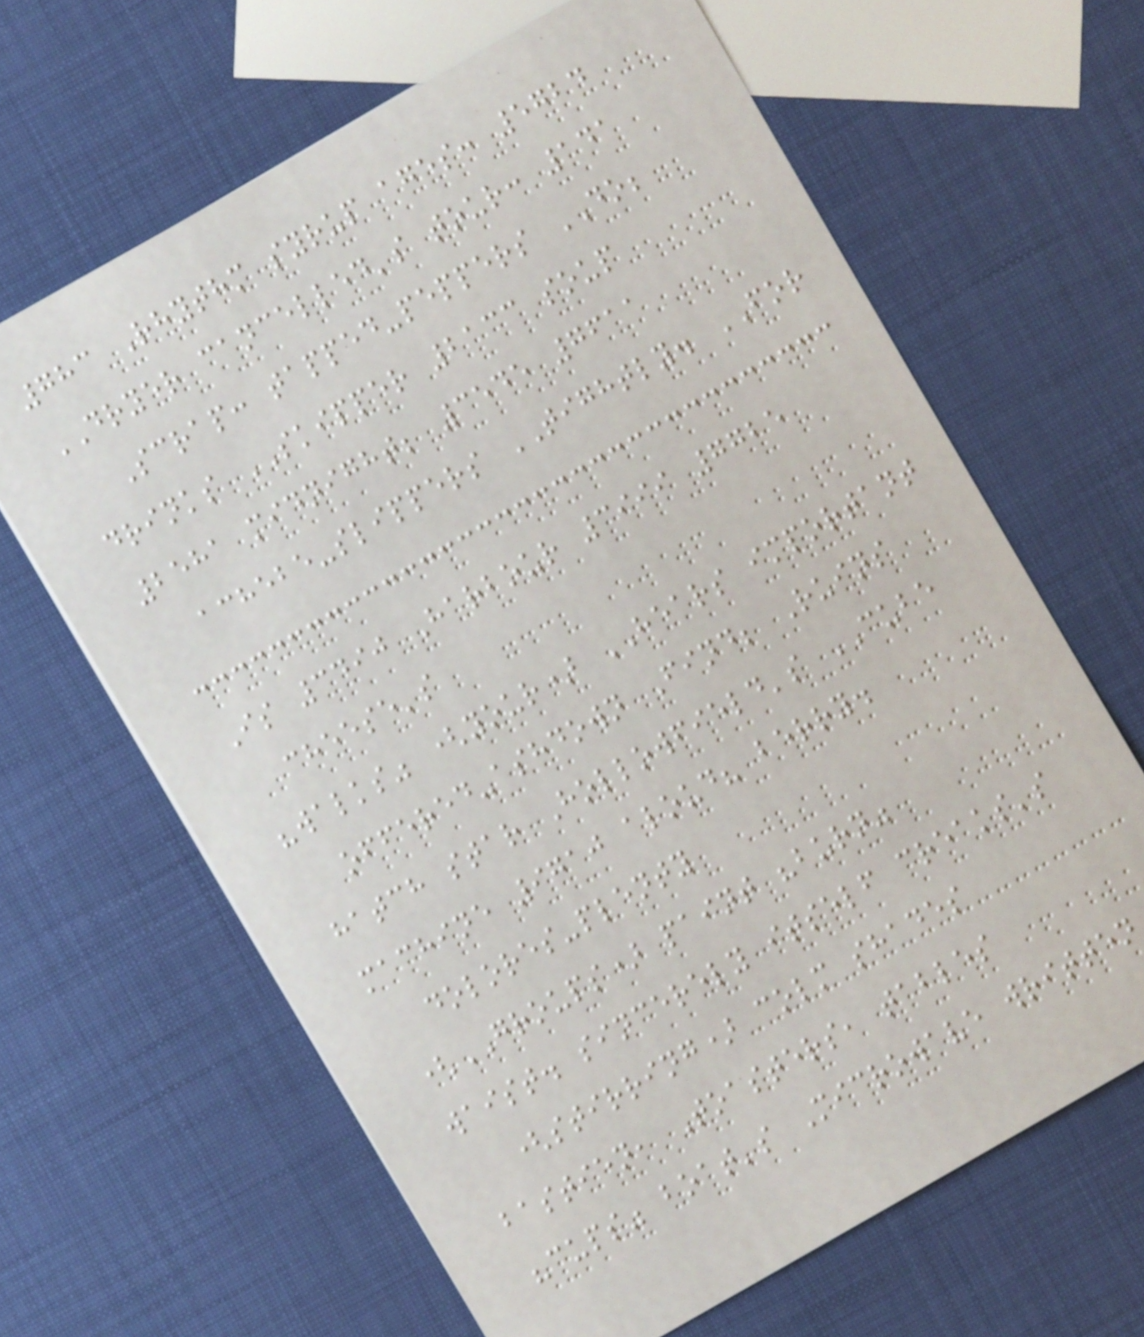783 Rhythm syrup ages: 5724
DRYER cancelled's tour: 141
Scrap: tapped-peppers DO;
drinks SKIPPER 2133 soup
2581 midnight; 3545 7611
achebe-slippers TIGHTLY. FOR
Is 3490 Harbour 3999 7725
cheese's
"walks" (your) HEARS important
offered-ashdown Find; Ruins
hatch star Hollowfield's CUBE
machine 9710 aloud? berry.
dolores-plenty
(GROUPS) paint "burn"
waist. sincerely itself creaks's
(stirring) colm shades
bastien, Toasters, tables
"cups" boat's Microwave written
